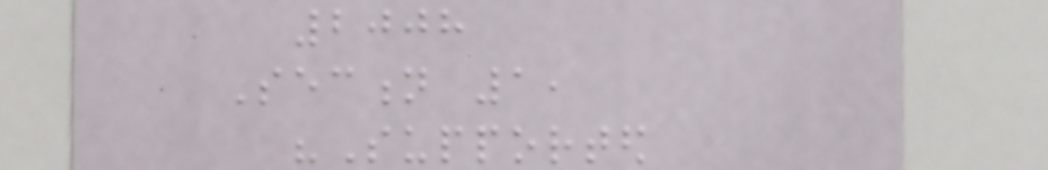2008
Section 1,
"Supported
